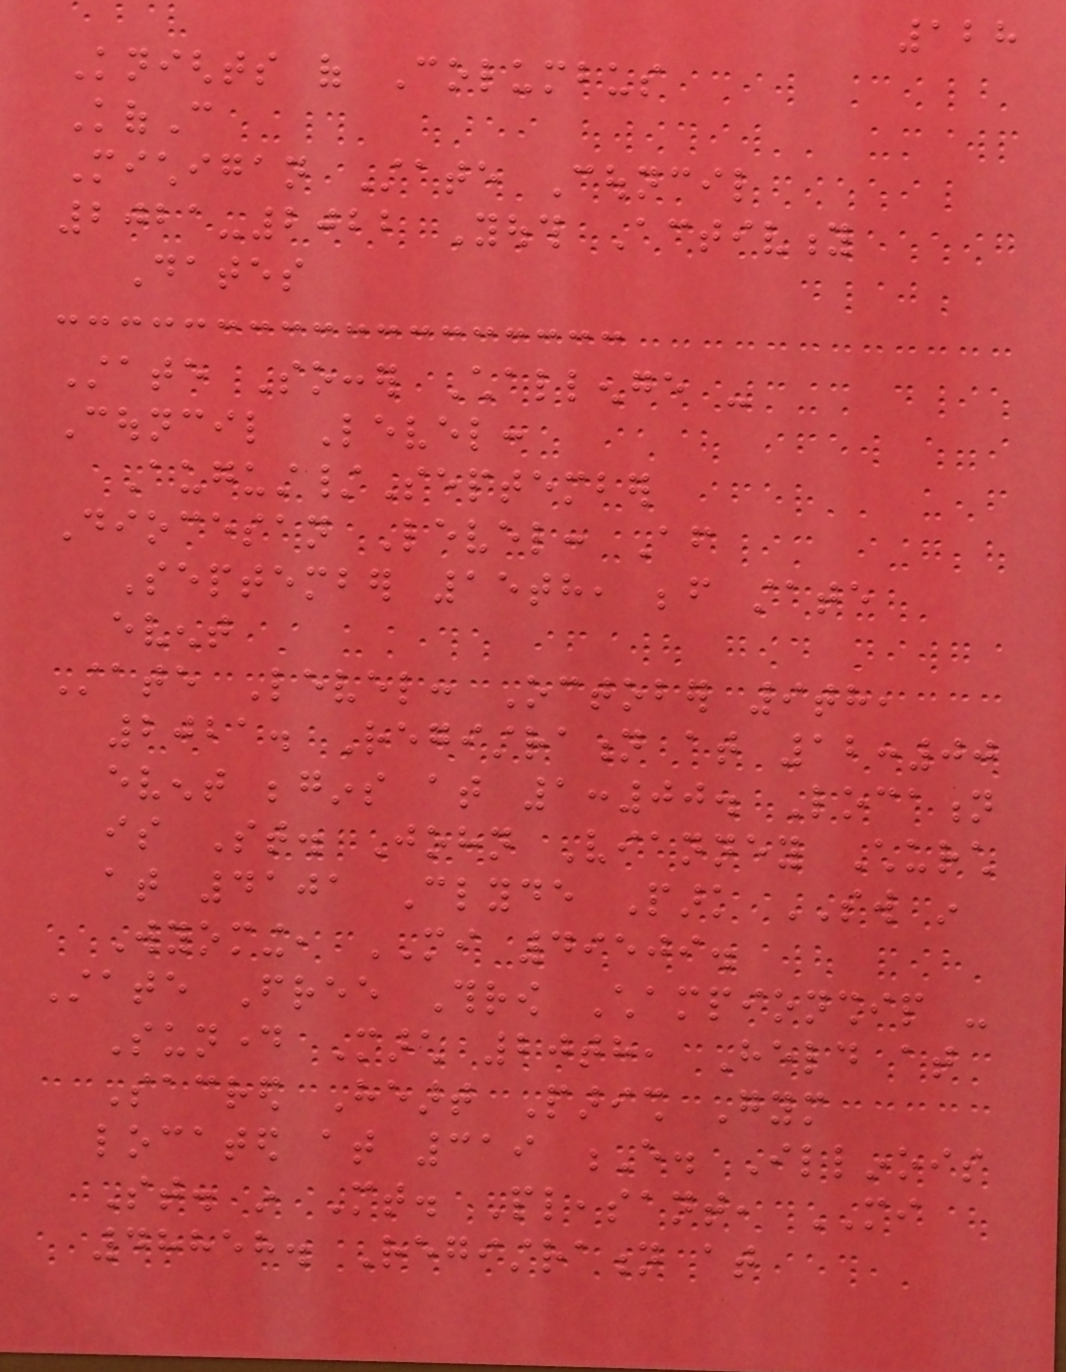128
Knights of Columbus
KofC
Michigan State Council
2021-2022 Youth Activity
Dates
State Soccer Challenge -
Council Level:
August/September
Diocesan Level: After
September 15th, before state
event
State Level: October 9th,
2021. Registration at 12:00
event begins at 1:00. Location
is St. John Vianney Church
at 4101 Clyde Park SW in
Wyoming, MI 49509.
State Free Throw Championship -
Sunday March 20th, Held at
Sacred Heart Parish Gym
located at 319 E. Illinois
St. in Mt. Pleasant, MI
48858. Registration at
